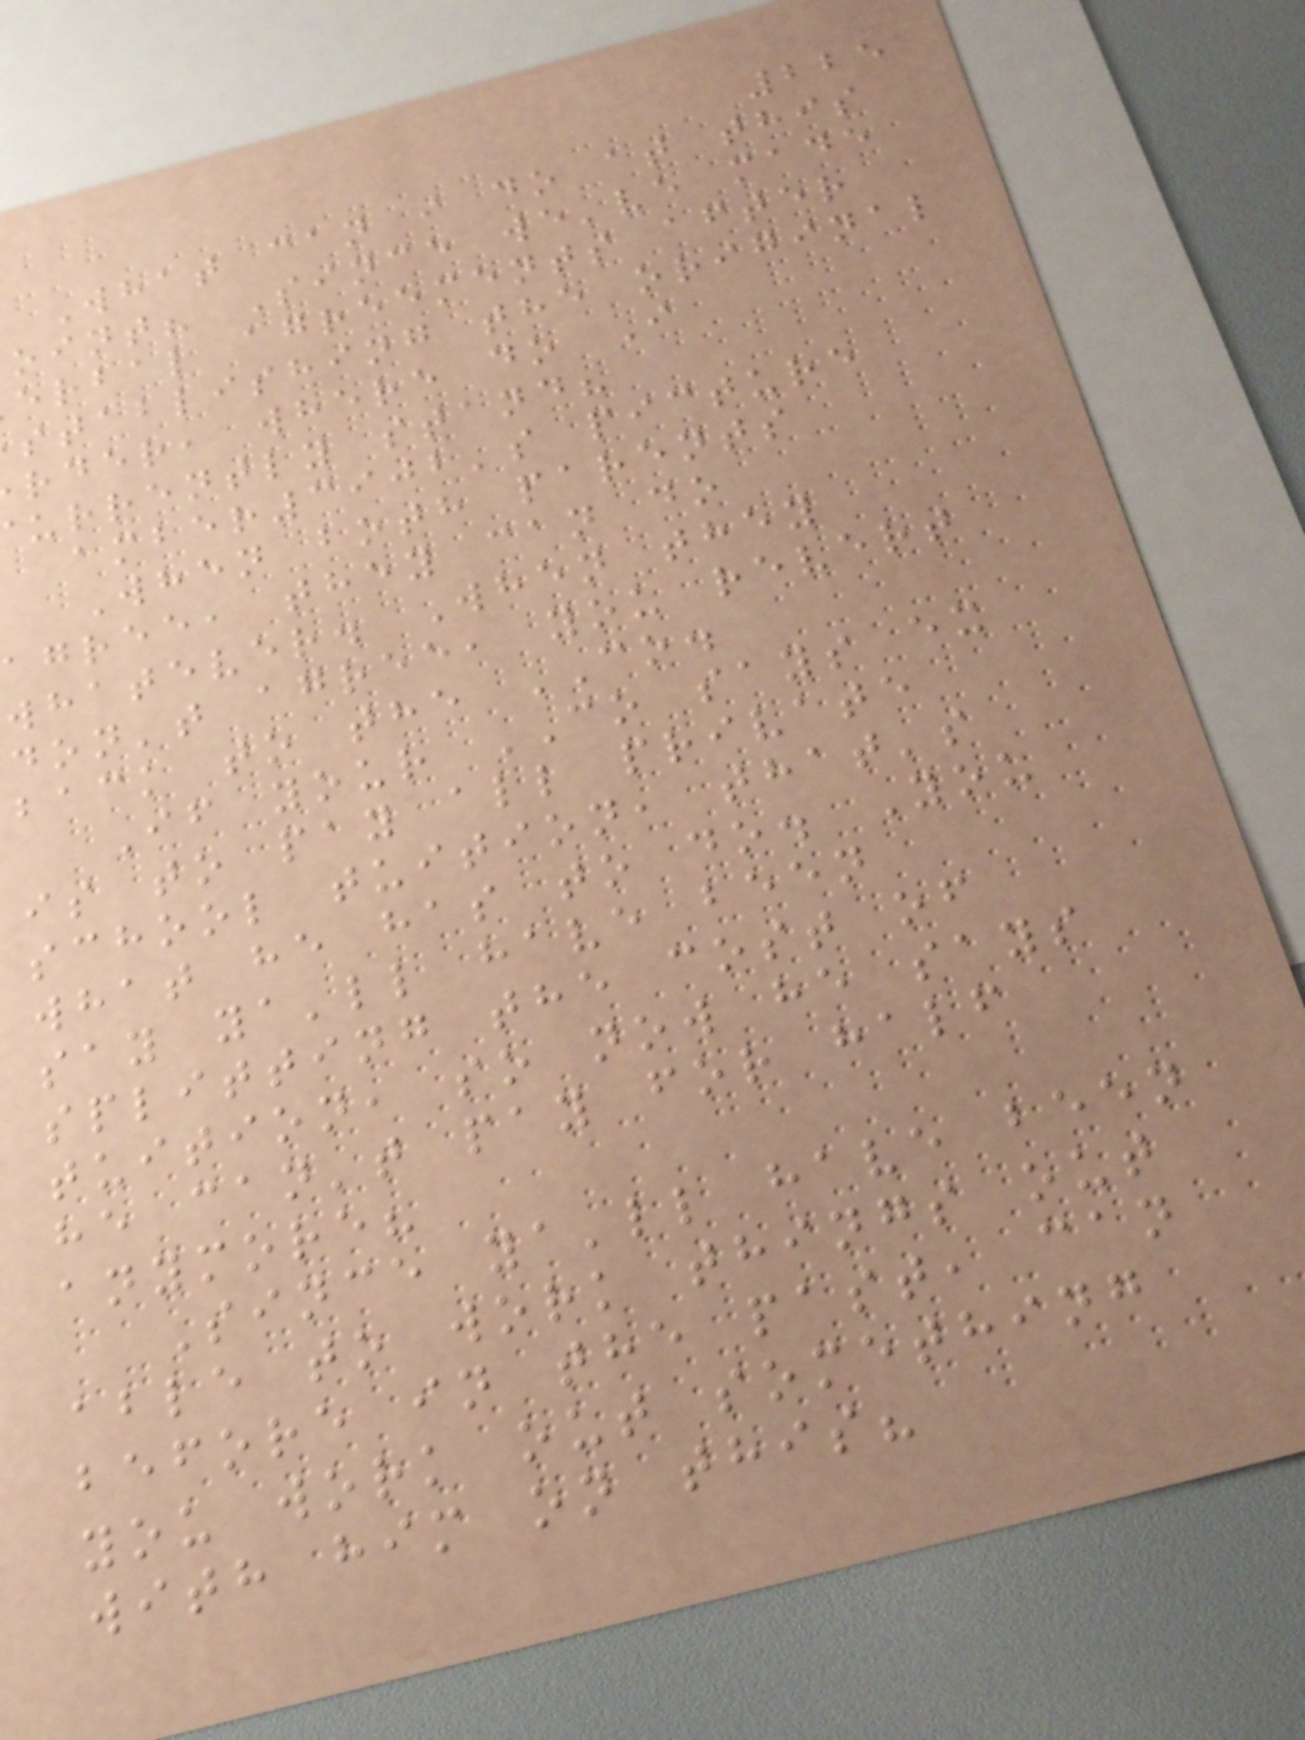225
What can i do at this
oint? Since we've made
erbal agreements after
stablishing the original
rder, where do I
urrently stand?
amber3902's picture
When both parents
agree, they can do
whatever. When they
don't agree, you revert
back to the CO.
If your CO says ex
is to pay all private
school tuition, that's
what he has to do. You
say ya'll have been
splitting the cost of
tuition, so now he says
he can't pay for half
anymore?
Since ya'll have been
able to work things out
before in the past, can
you work out something
with him on this?
